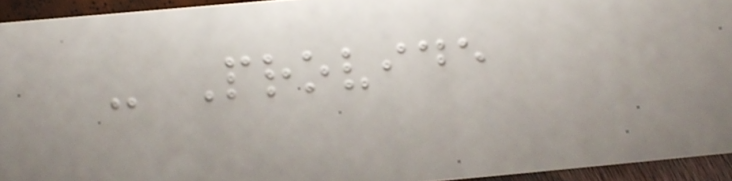- Provide
